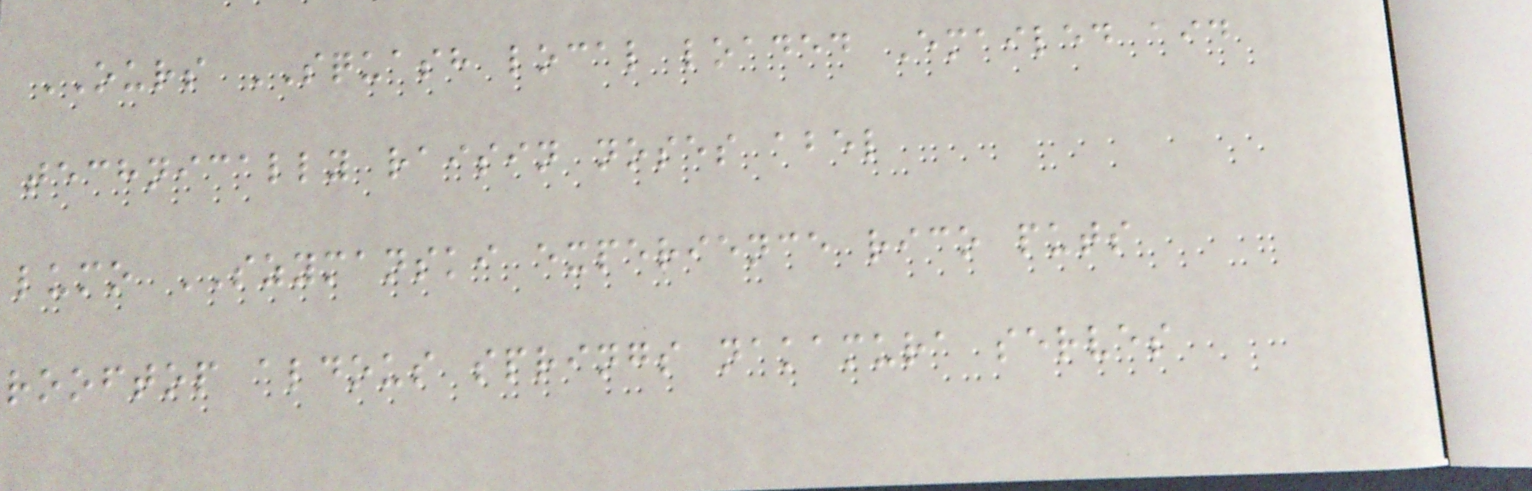OURS SQUASH local loaded Emailed aid
technically raisin noses abel
lumo SZYMANSKI experience rico puts
rooftop aldous springs nakamura serves
